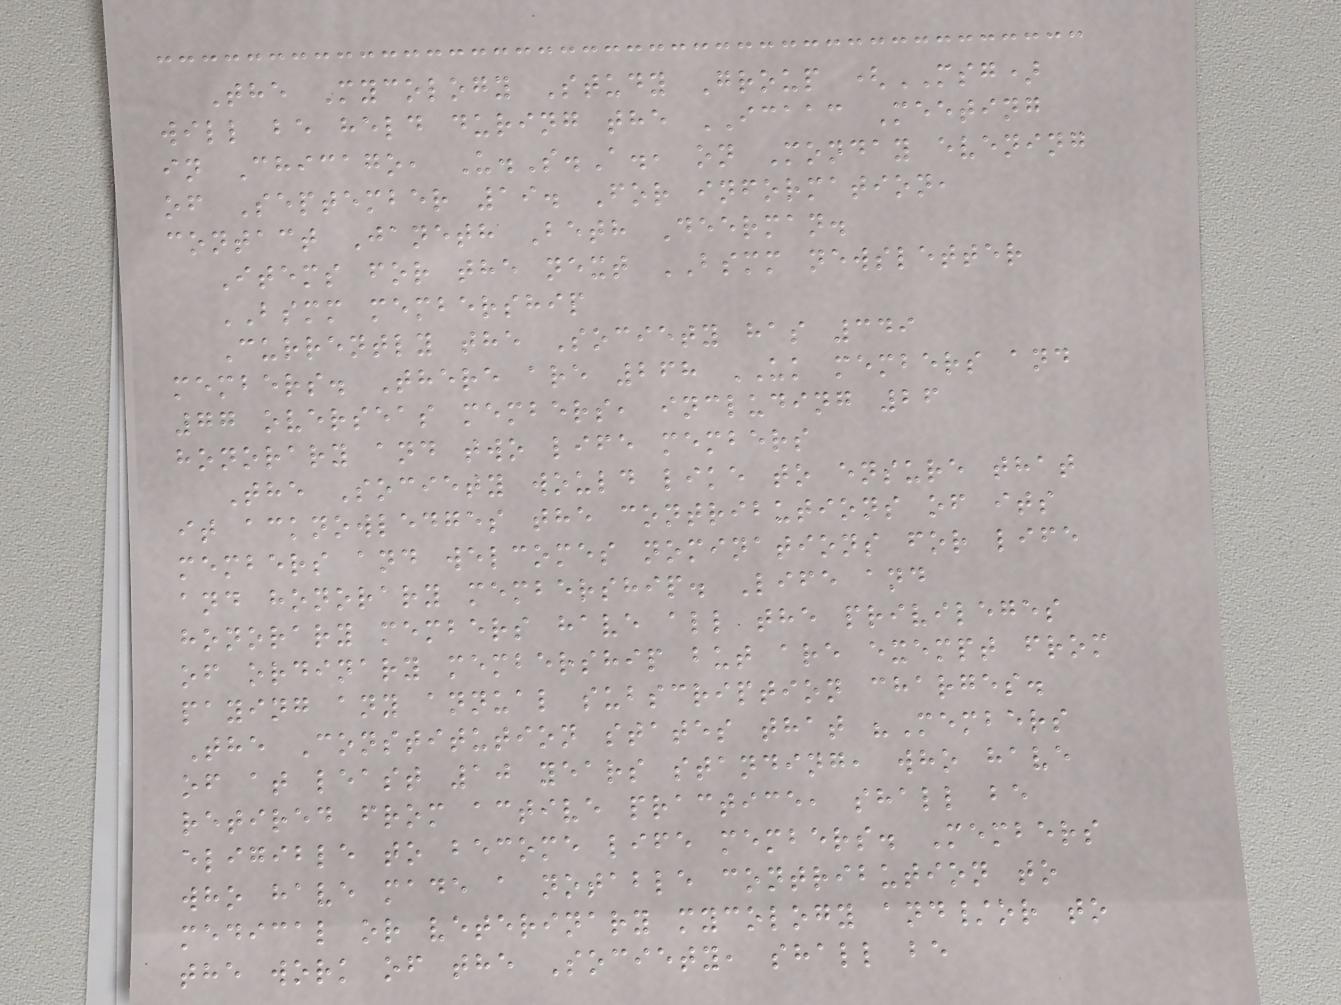The Mycology Study Group (MSG)
will be held during the ICAAC Meeting
in Chicago, U.S.A., on Monday evening
of September 19. For information,
contact Janeth Beth Deerman.
Items for the next BSMM newsletter
BSMM membership
Currently the Society has 349
members. There are 268 UK members and
77 overseas members, including 26
honorary and two life members
The Society would like to ensure that
it acknowledges the contributions of its
members and welcomes nominations for life
and honorary membership. Life and
honorary members have all the privileges
of ordinary membership but are exempt from
paying any annual subscription charges.
The Constitution states that "Members
of at least 10 years standing, who have
retired from active practice, shall be
eligible to become life members. Members
who have made a notable contribution to
medical or veterinary mycology and/or to
the work of the Society, shall be
